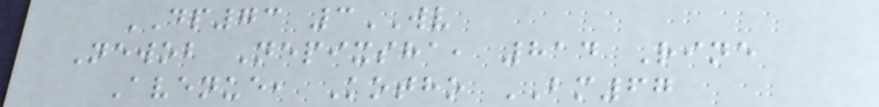DP73 3WV
Newob Nepixsha, 814 Rine
Avenue, Kotho BM67
